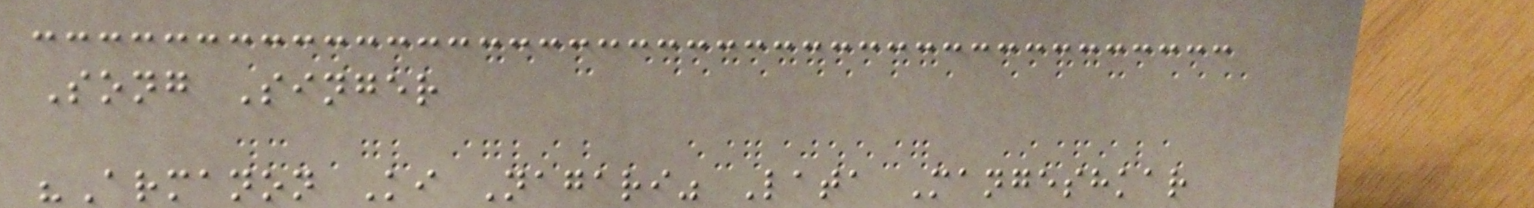Song Singer
"Armanon Ki Nagari" Lata Mangeshkar
